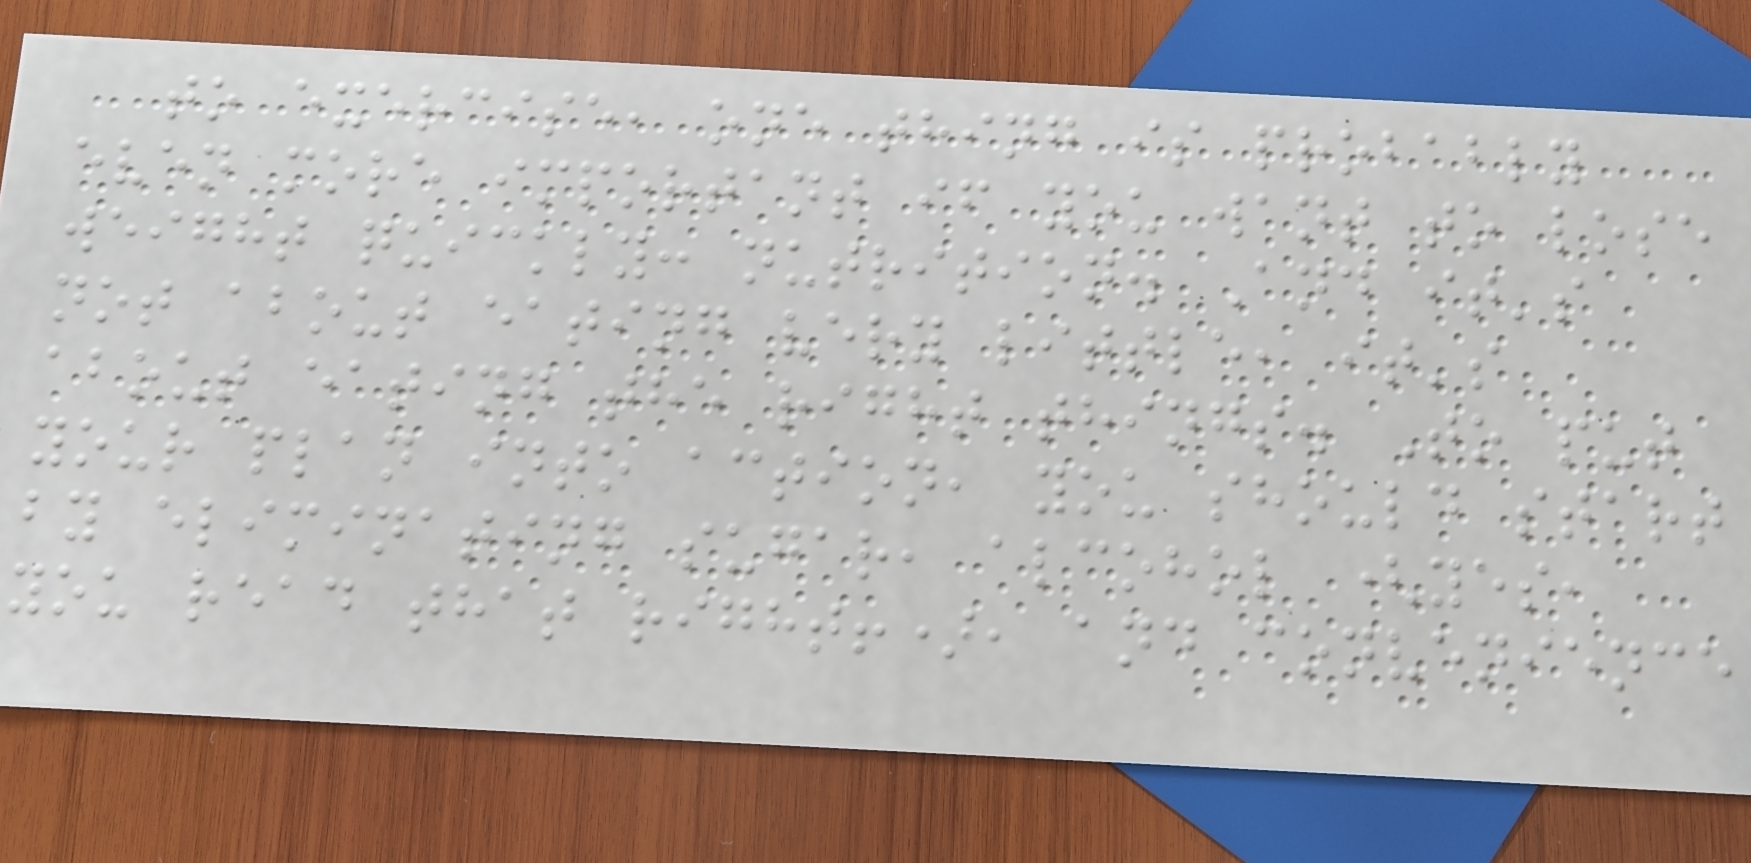to exercise, one thing is probably
even more important if you want to lose
weight quickly: nutrition. And it's
not about eating very little, it's
about eating the right things. To put
your plan into action, you should start
by eliminating sugar, alcohol (yes,
you read that right!), and convenience
